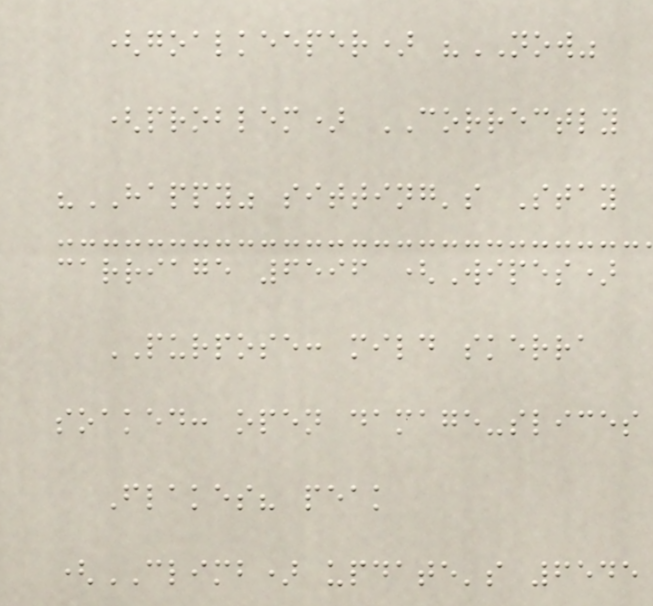(goalkeeper) "NOW"
(problem) CORRECTLY
"HAPPY" sitting's Stay
carriage 6596 (Wipes)
PURPOSE: mild skerra
soaked: open damage-slices
Flakes? peak
(CLIMB) update's 6545
